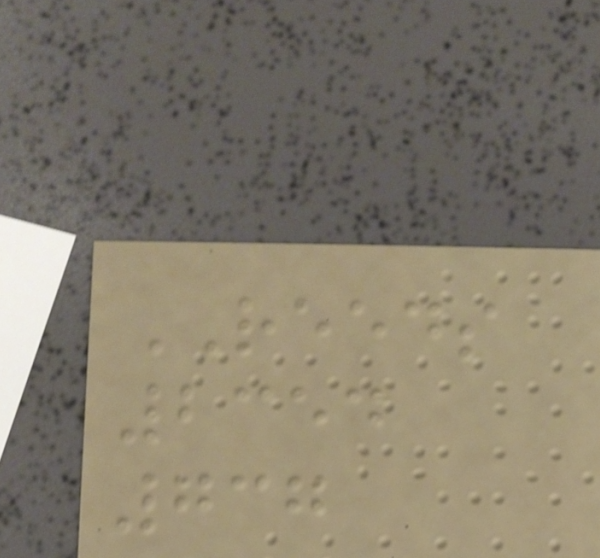REEDS
2354
737
